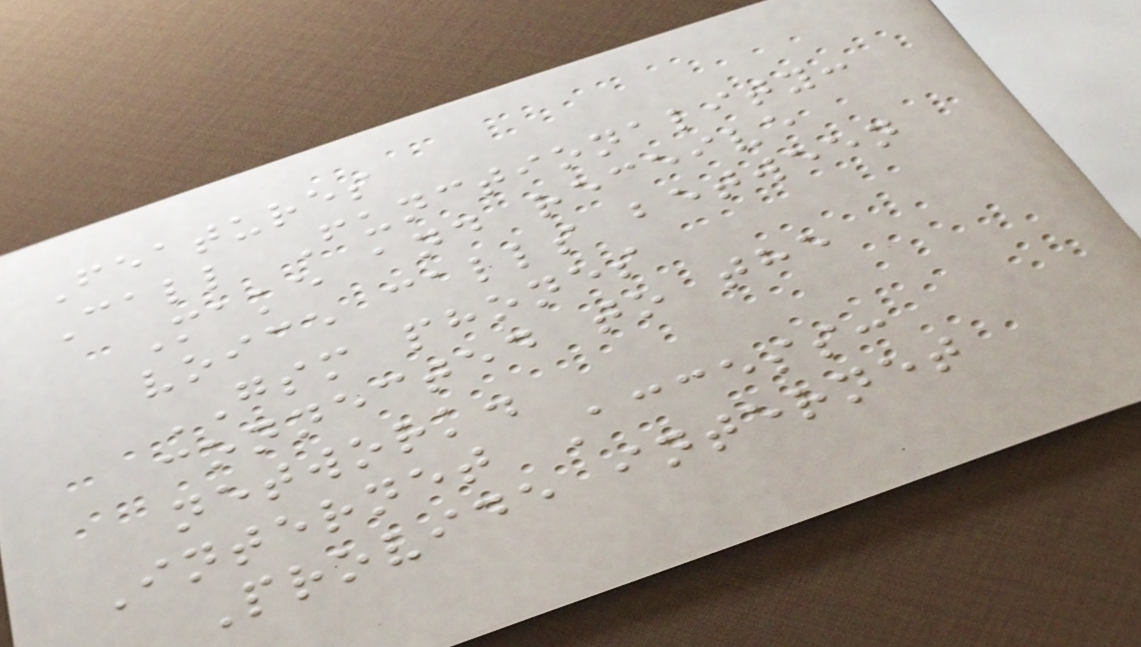Features
Call Functionality:
Make and receive
voice calls between
GSM phones
connected to the
network.
Internet Access:
Provide internet
